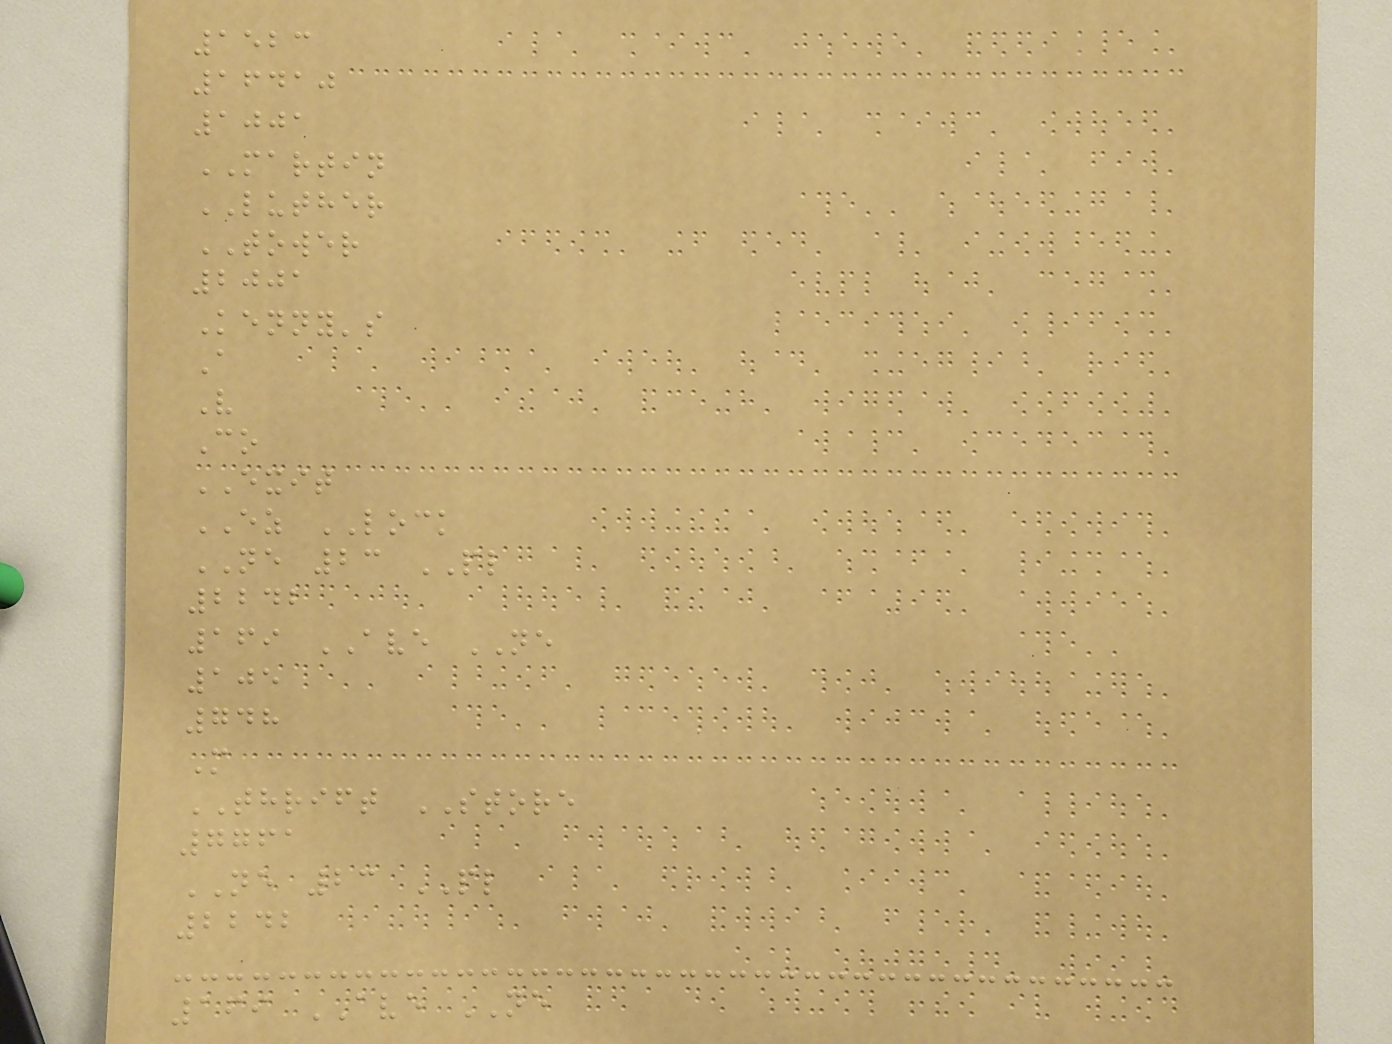1523
16410
1001
MARTIN
LUTHER
TOWER
2001
Kenny's
A
V
Co
EXIT
EZ LOCK
NE 23 PL
2242
169 AVE NE
105
748
M
THRIFT STORE
7761
NE 23 PL
2242
169 AVE NE
